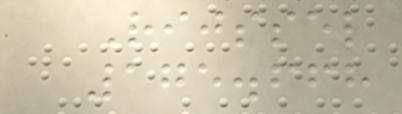Rijssel
175.668
